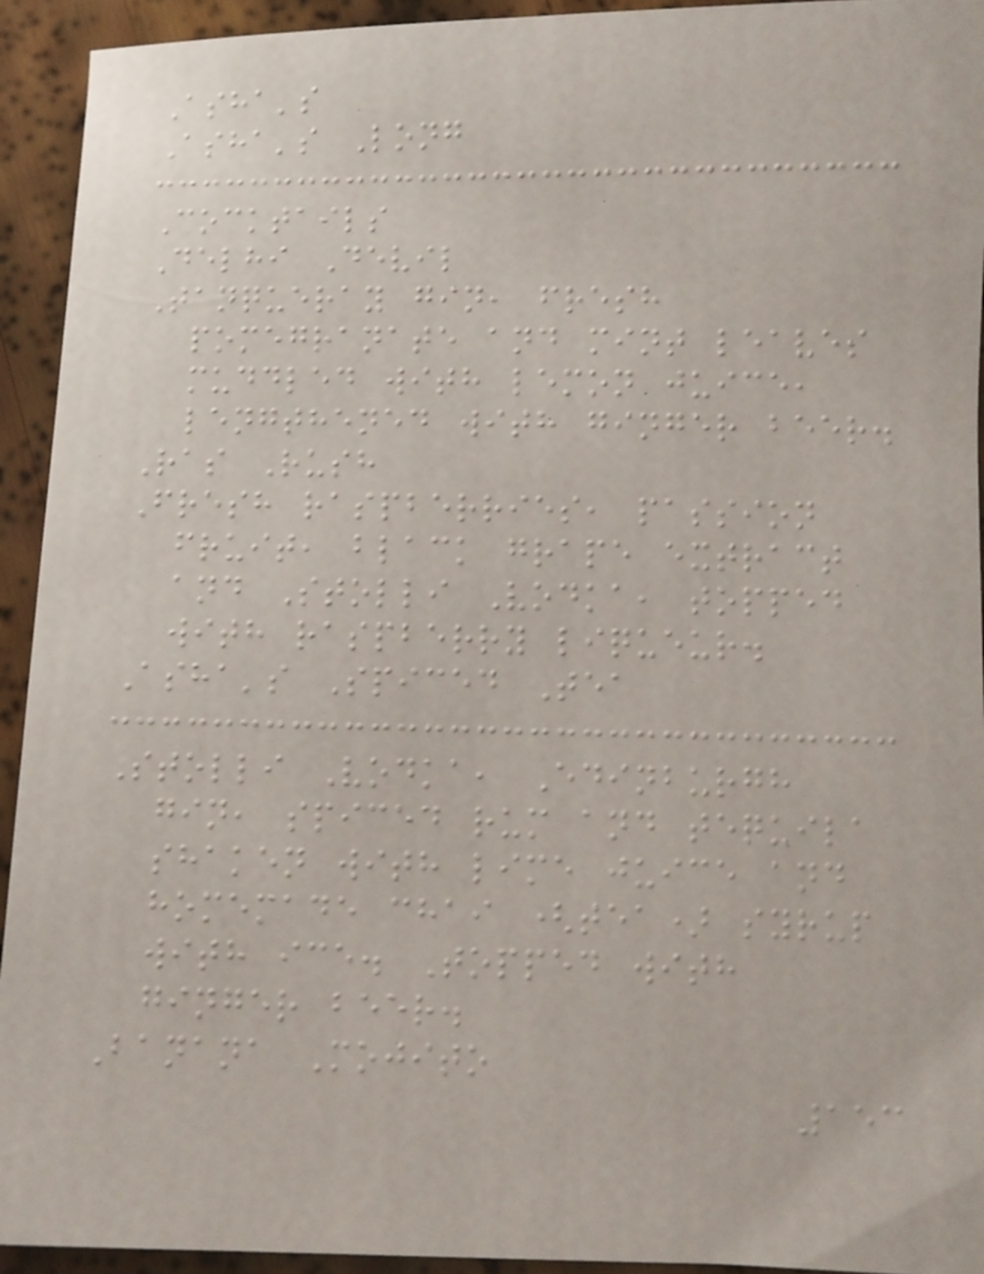Asha's
Asha's Long
Cocktails
Delhi Devil
Tanqueray gin, fresh
pomegranate and mint leaves
muddled with lemon juice,
lengthened with ginger beer.
Ras Rush
Fresh raspberries, passion
fruit, black grape extract
and Stolli Vodka, topped
with raspberry liqueur.
Asha's Spiced Tea
Stolli Vodka, Edinburgh
gin, spiced rum and tequila
shaken with lime juice and
homemade chai (tea) syrup
with ice. Topped with
ginger beer.
Banana Mojito
153
